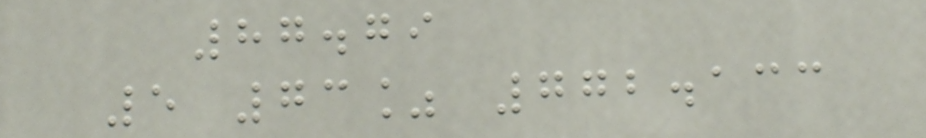87.79
5 73% 772.133
